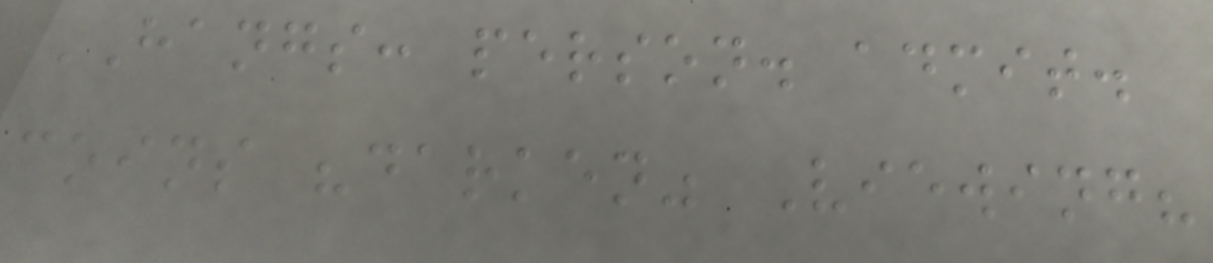HANGS: person. admit.
coins "darken" Viewing?
